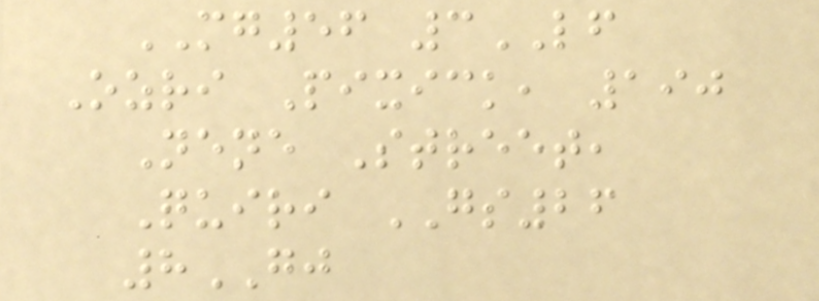MG56 3LF
Ozri Pixick, 190
Nene Street,
Quiri GS26
8GJ
